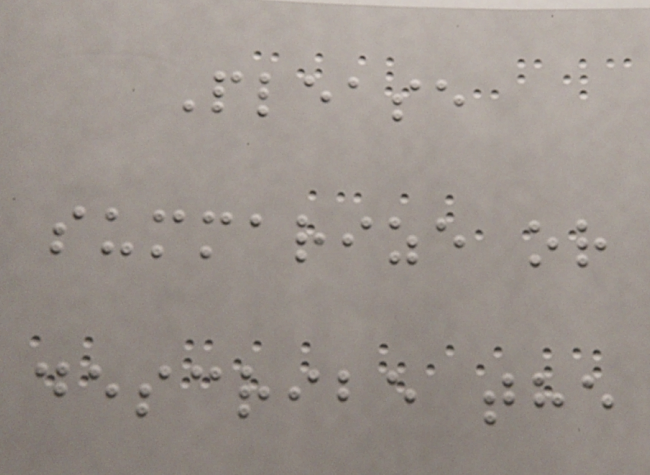Please
summarize or
describe the
